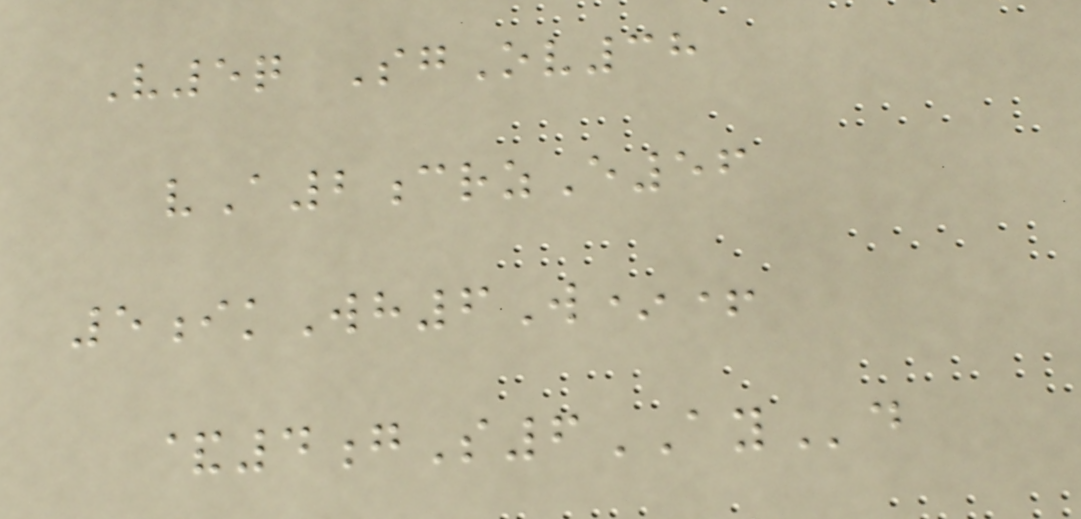V5q SgOv38
vA2crzE56
5ikWh6W*+
&4gS6AYd
